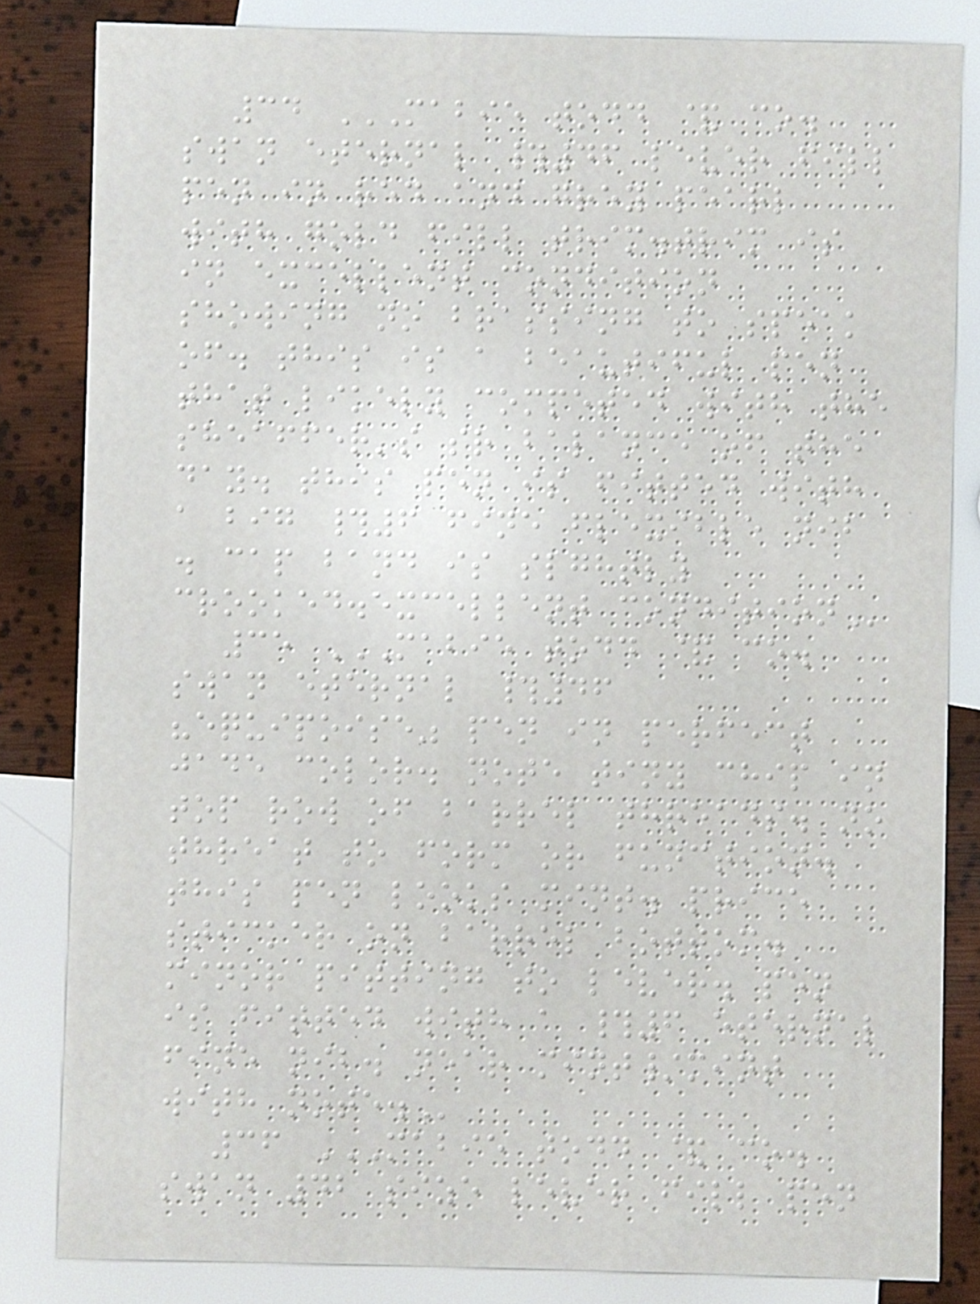34 MABIE TODD & CO.
SWAN ETERNAL #46 LEVER FILL
PEN IN RED AND GREY PEARL
WITH GOLD FILL TRIM.TRIM IS
IN EXCELLENT CONDITION
SHOWING NO BRASSING TO SPEAK
OF. THIS IS A BEAUTIFUL PEN
THAT LIKELY COMPETED WITH THE
SHEAFFER'S SR BALANCE OF THE
DAY. THIS PEN IS FITTED WITH
A BIG #6 FINE FLEXIBLE NIB
. CAP BAND IS SLGHTLY
CROOKED.EXCELLENT CONDITION
35 MABIE TODD & CO.
SWAN ETERNAL #46
"EQUIPOISE" PEN IN PERFECT
JADE COLOR. NOTE TINY CHIP IN
TOP ROW OF BARREL THREADS. NO
THREAT TO FORM OR FUNCTION.
THIS PEN LOOKS MINT. PRICE
STICKER ON BARREL BOTTOM.
MINOR PITTING TO LEVER. PEN
IS FITTED WITH A #6 ETERNAL
FINE NIB. NEAR MINT/MINT
WITH NOTE.
36 MABIE TODD & CO.
SWAN 42 SIZE LEVER FILL PEN
